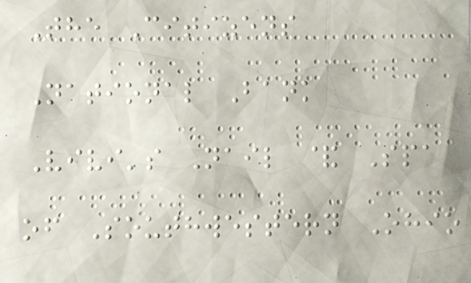The Citizens
National Bank
Vivi's Nail & Spa
of Southwestern Ohio
